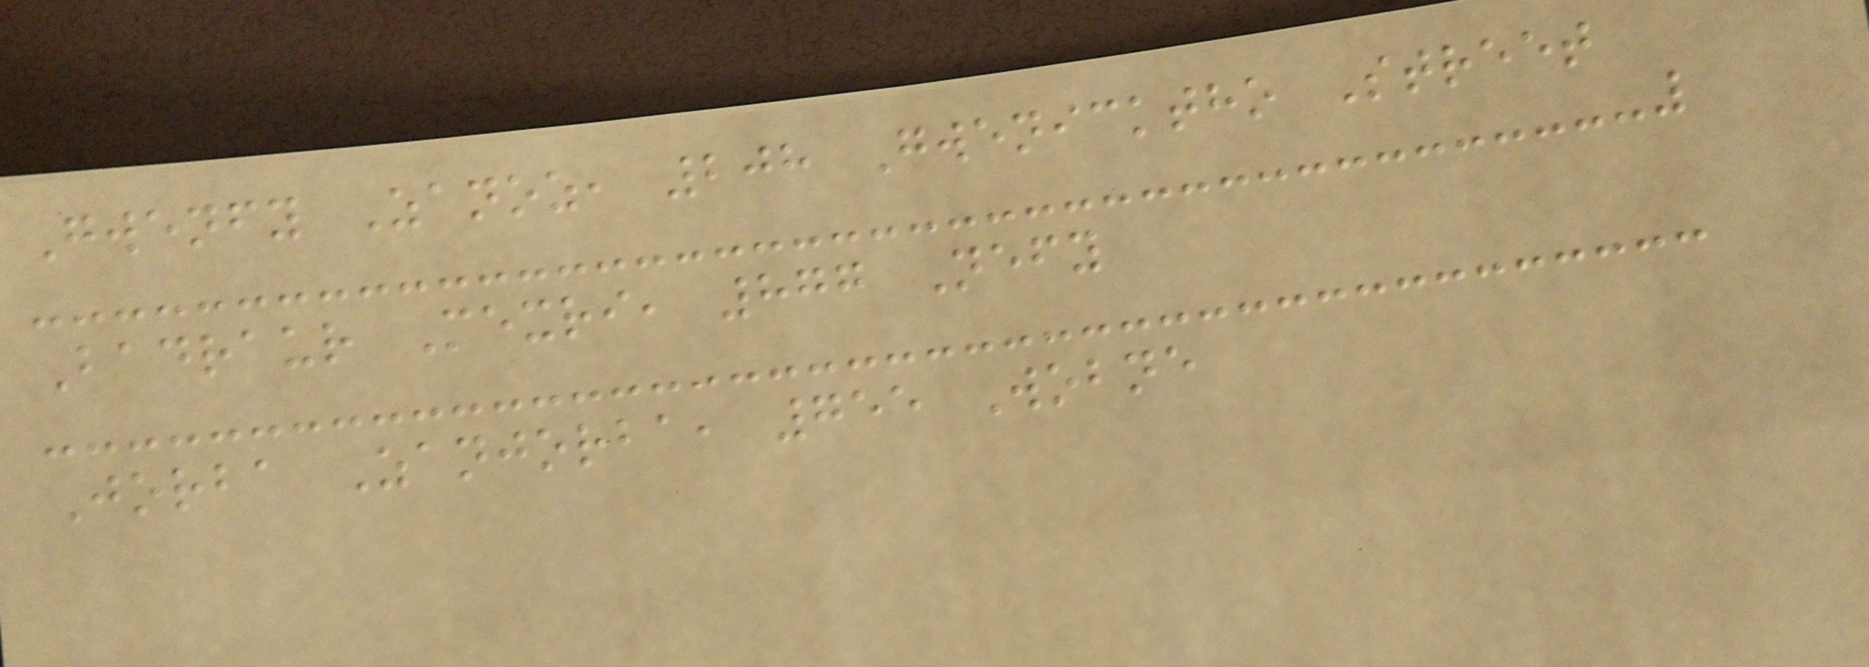Gwenfy Zanoz, 208 Gwenicktho Street
Badraur Mexri, 877 Nefy
Jorba Zanjorba, 755 Wobne
